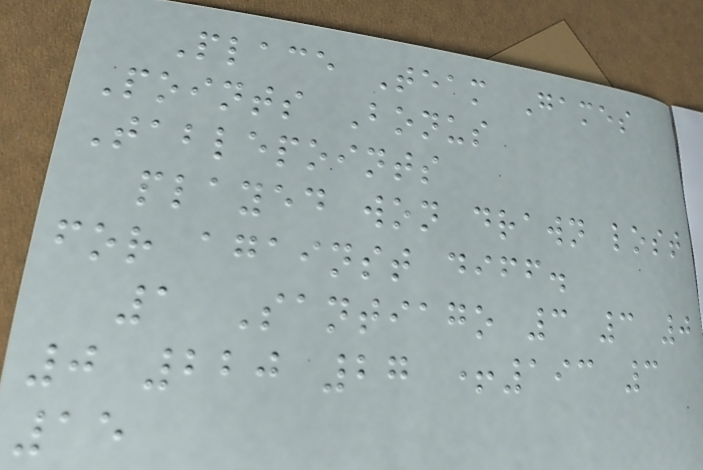Place Team Games
Points Bonus
Tablepoints
played won drawn lost
for against diff.
1 Santiago 3 3 0
0 220 27 +193 3
15
